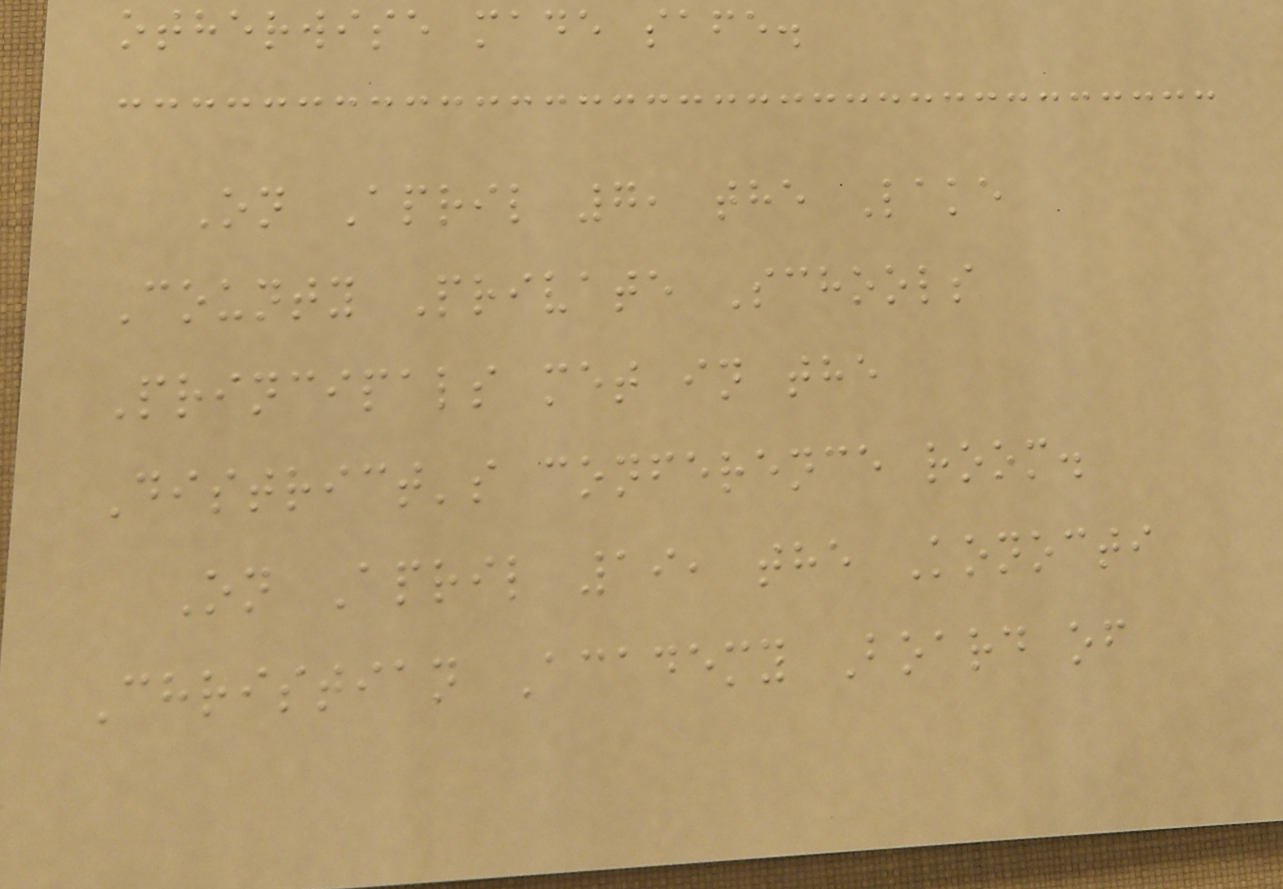otherwise made safe.
On April 7, the Lake
County Private Schools
Principals met in the
District's conference room.
On April 19, the Konocti
Christian Academy Board of
